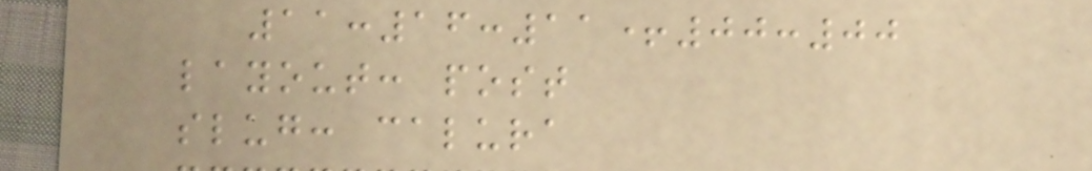11:16:11+00:00
layout: post
slug: calura
